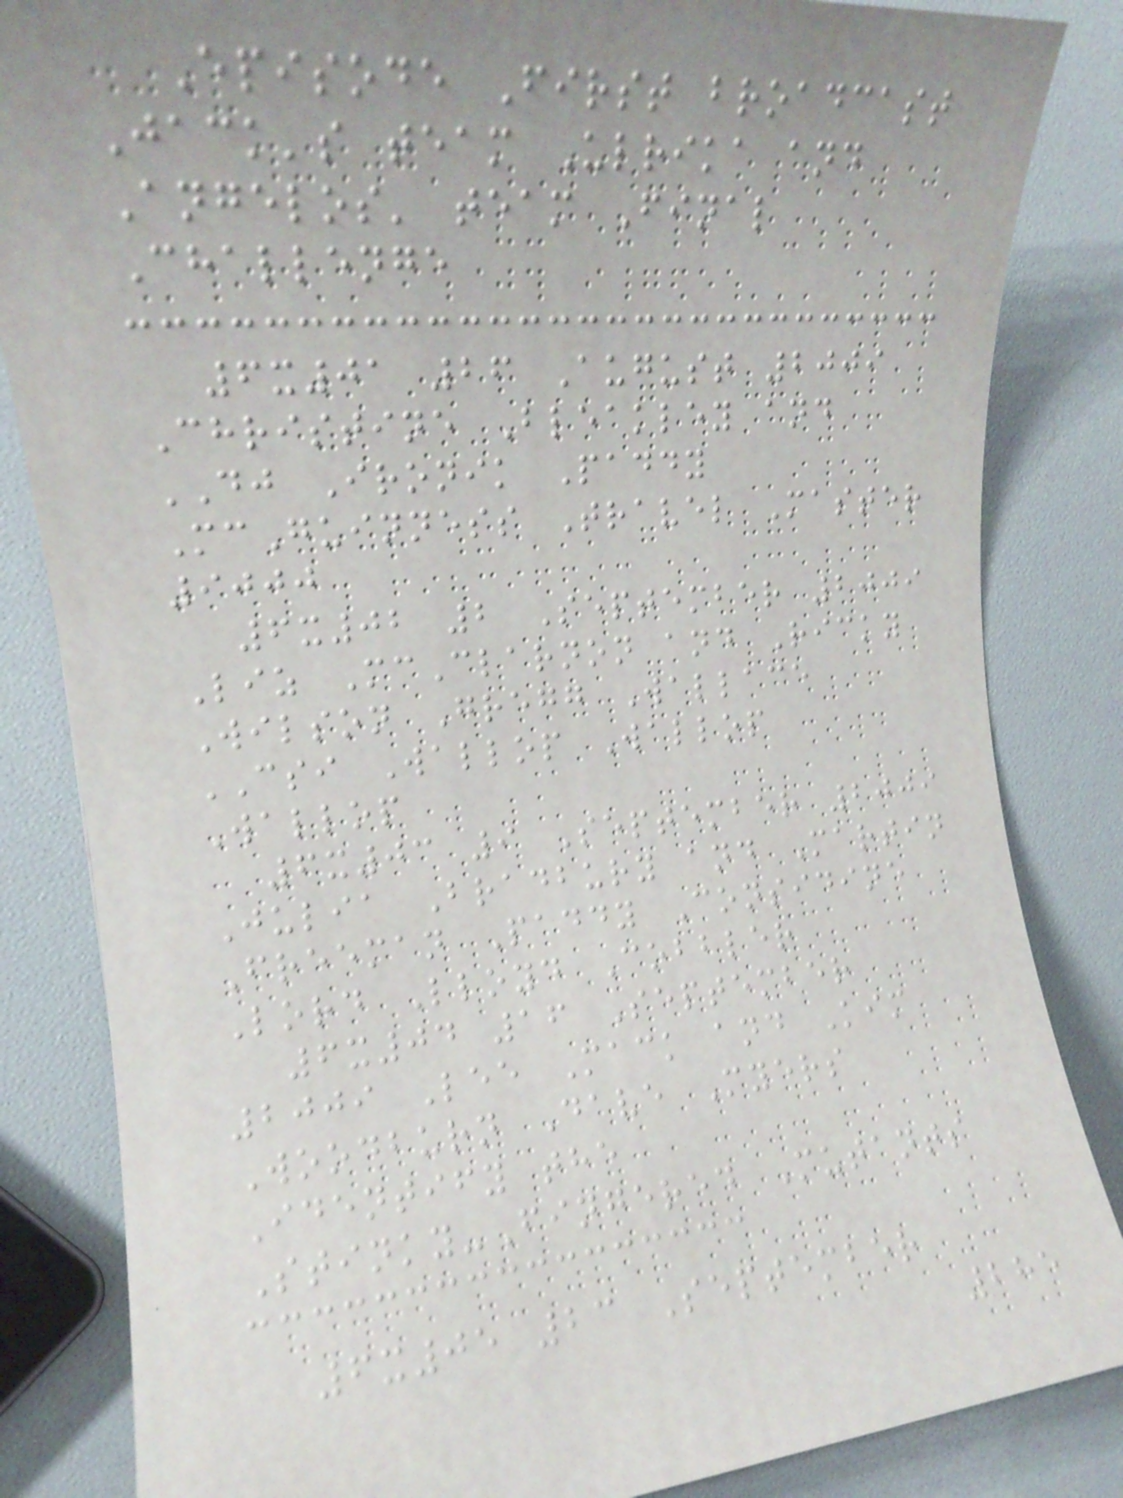Episode First broadcast
Jack's team Ulrika and
Angelos' team Final
Challenge
6x01 26 August 2009
Christine Bleakley and
DJ Ironik Paddy
McGuinness Travel Master
9000
6x02 2 September 2009
Liz McClarnon and Ricky
Wilson Gregg Wallace
CSI Wallop Wallop
Wallop
6x03 9 September 2009
Julia Bradbury and Martin
Freeman Paddy Considine
Lord Lloyd Cobbler
6x04 16 September
2009 Lee Mack and Kim
Woodburn Dave Myers
Identify the
Stinky-Fingered Mutants
6x05 23 September
285
